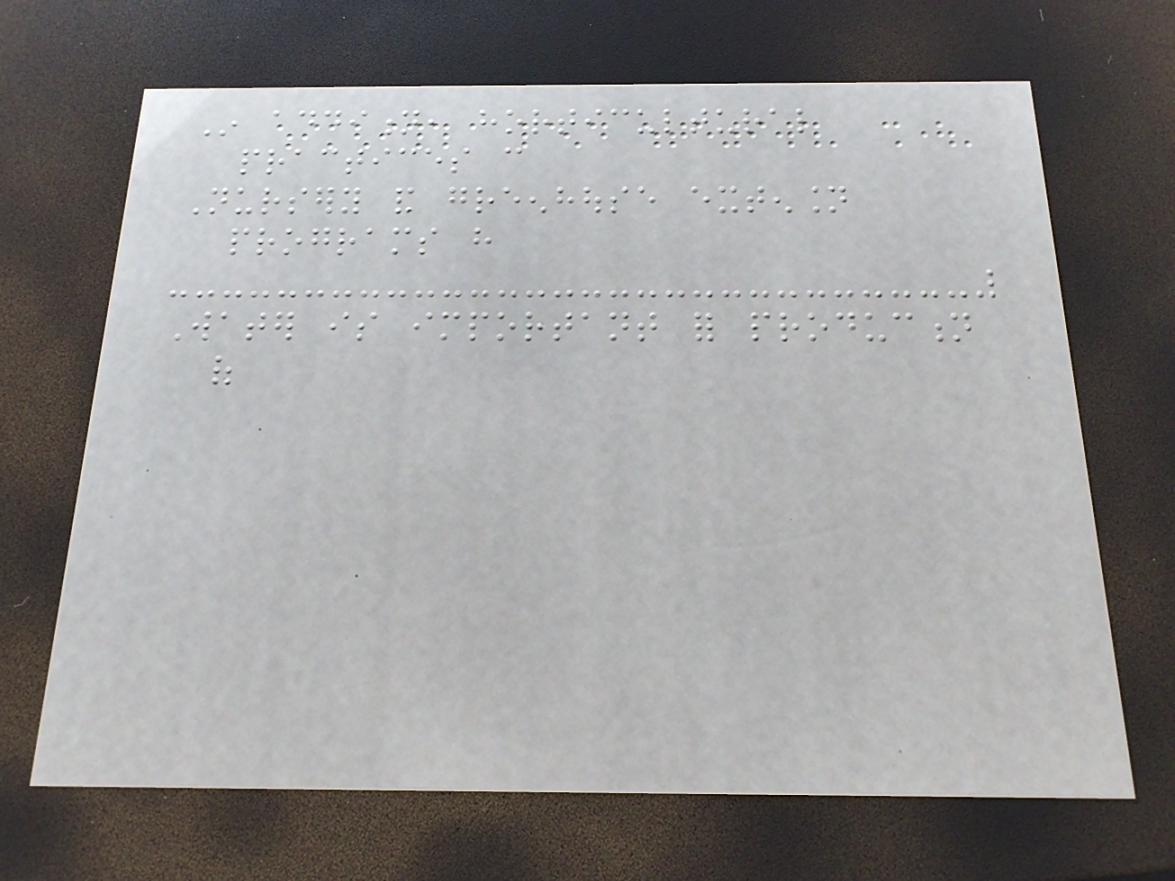In addition, horticultural
practices can
Nursery and greenhouse extension
programs have
Water is important for production
of
